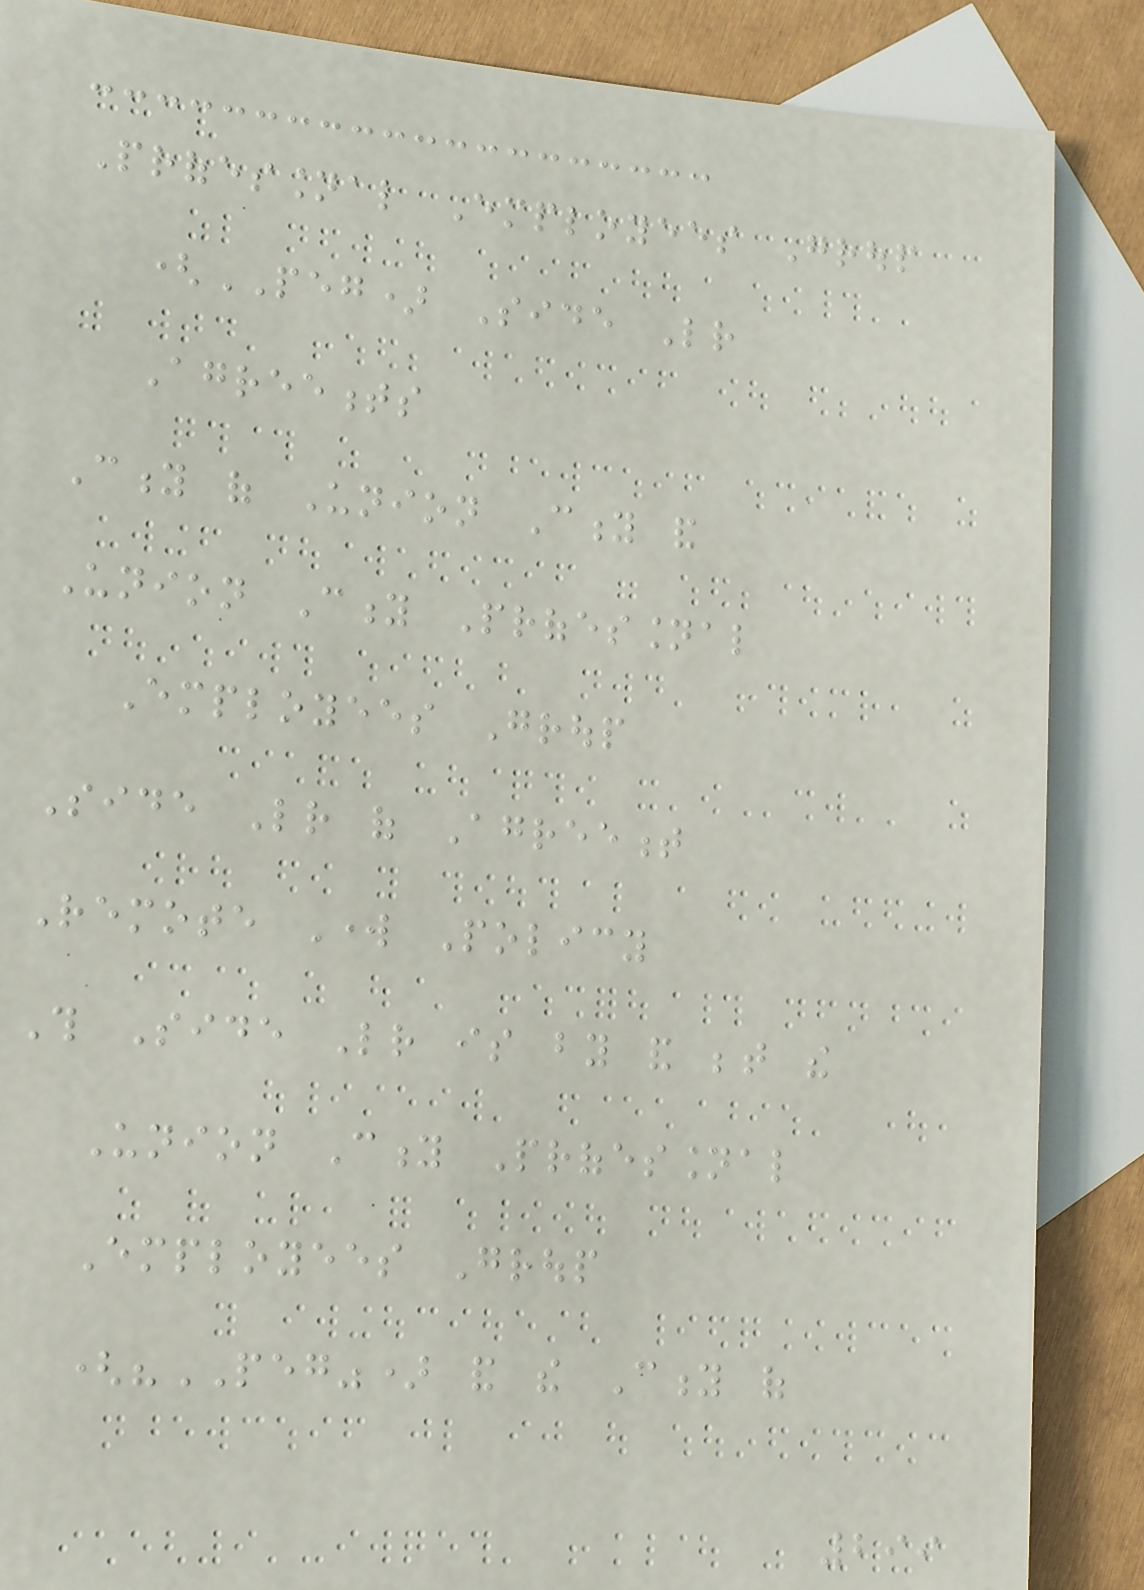Professional Employees Group
(PEG) Side Letter
Agreements
City of Union City and
Union City Professional
Employees Group
Side Letter of Agreement
Remote Work Policy
This Side Letter is by and between the
Union City Professional
Employees Group
("PEG") and the City of
299
